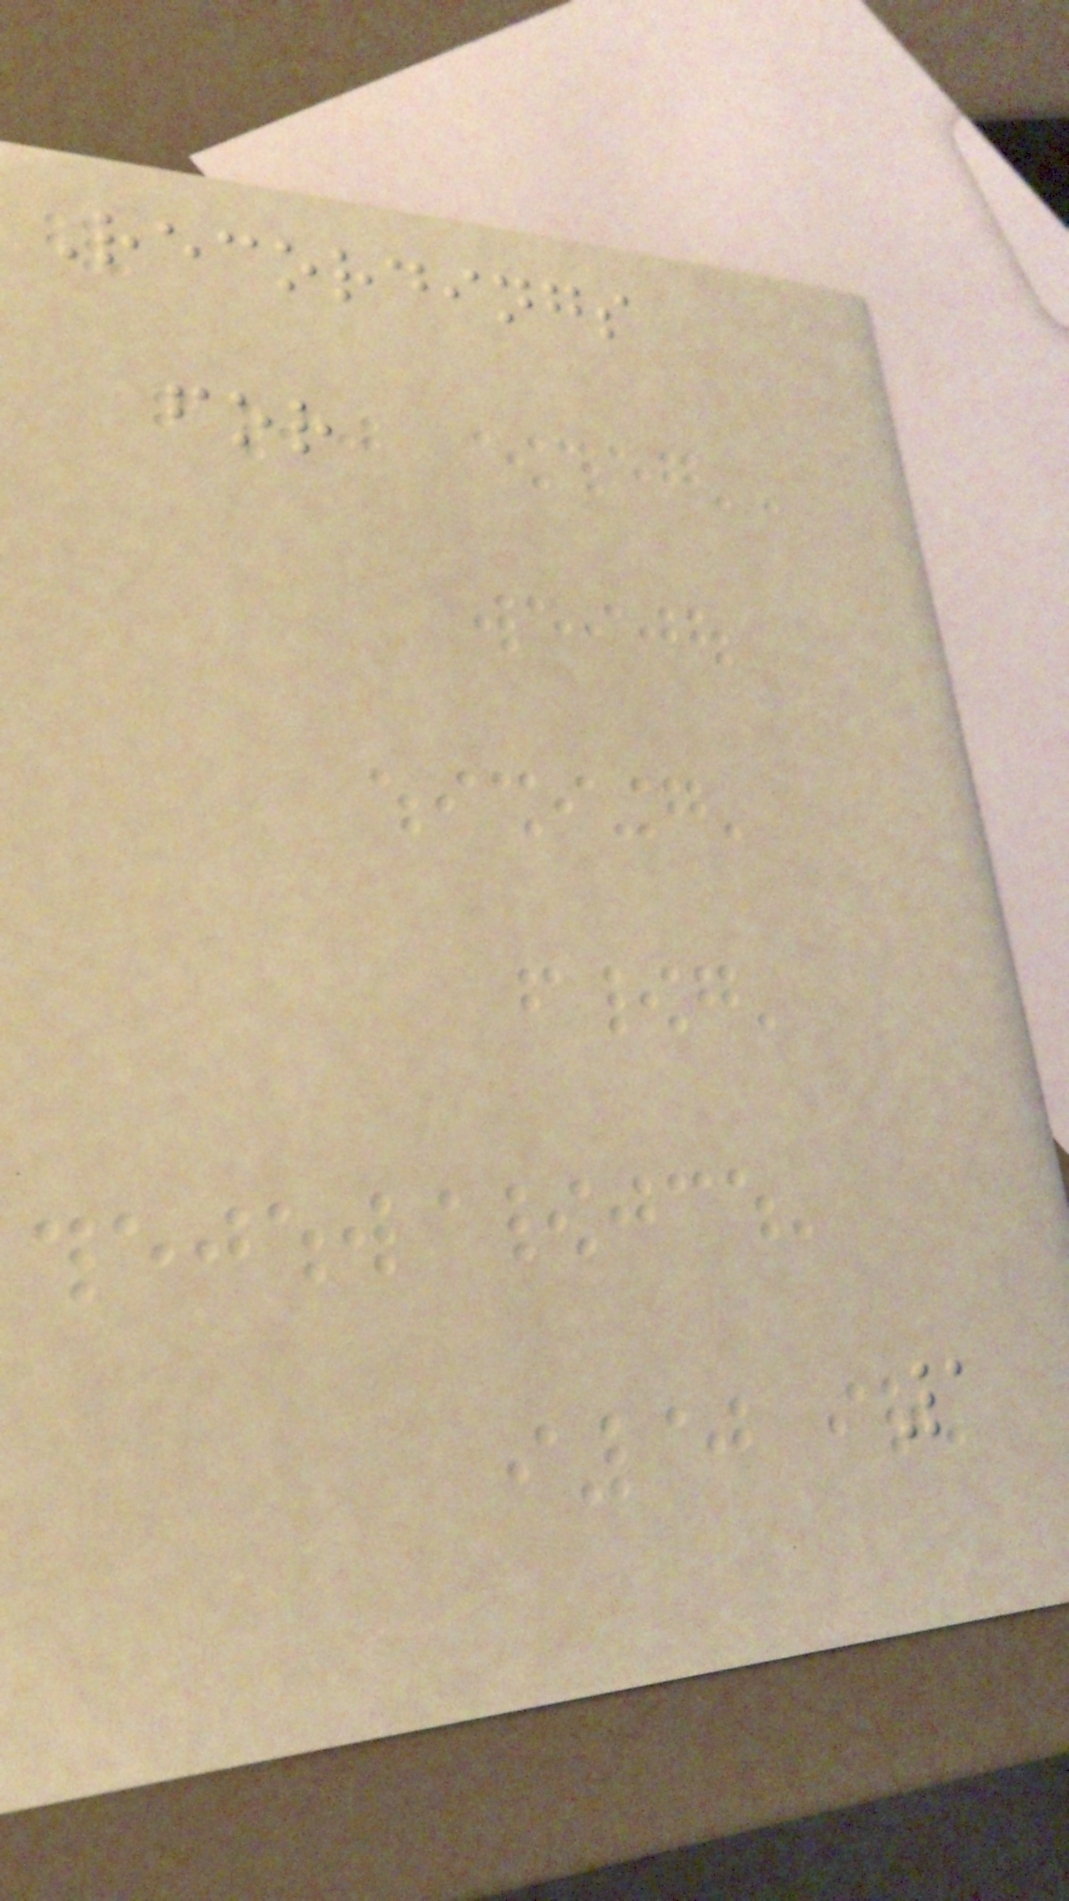Recordings
for
1
